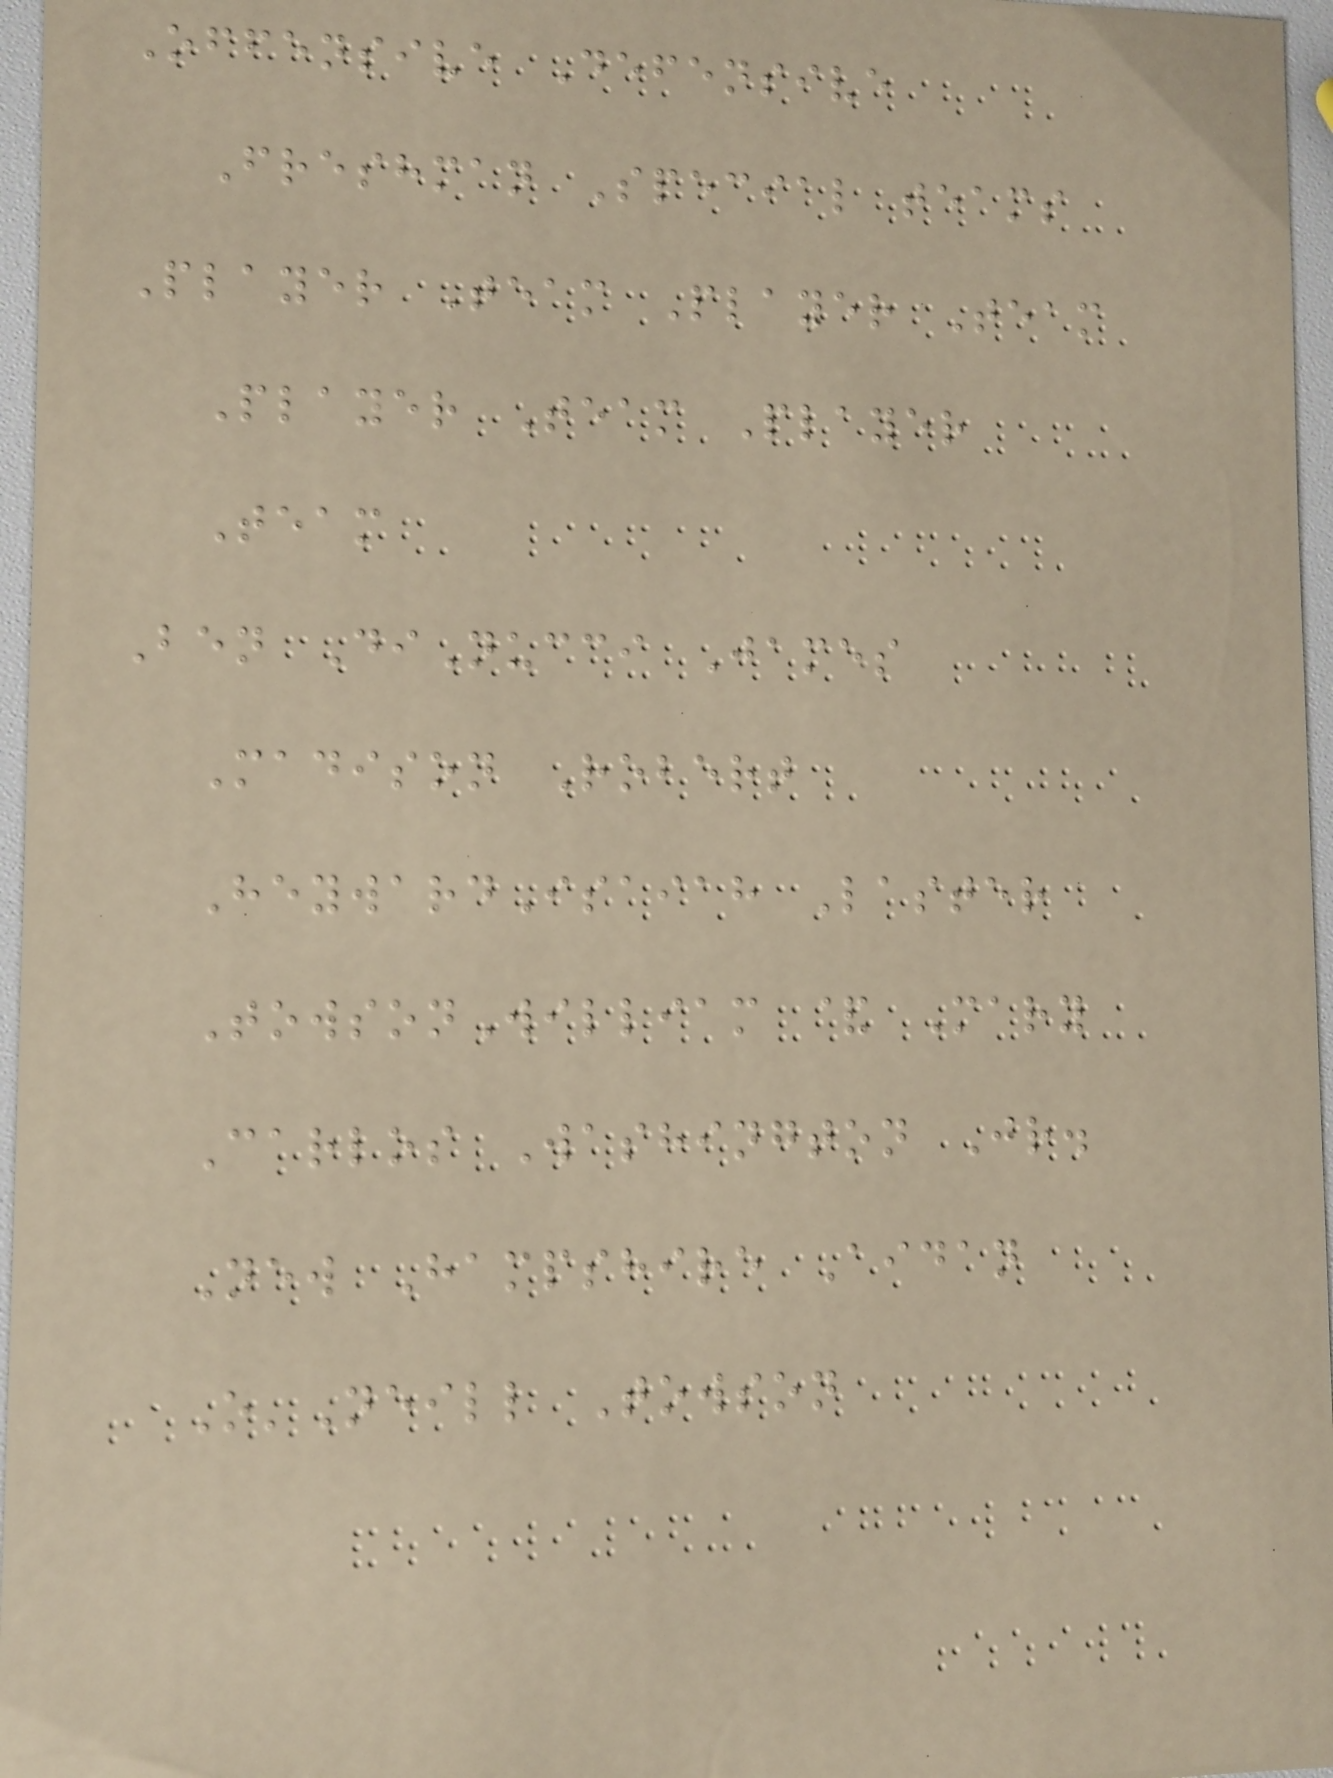Offensive Defensive
Freshman Special teams
Player Team Player Team
Player Team Player
Team
Ben DiNucci James
Madison Robert
HeywardIsaiah Laster
TowsonWilliam & Mary
Carlos Washington Jr.
New Hampshire Aidan
O'Neill Towson
